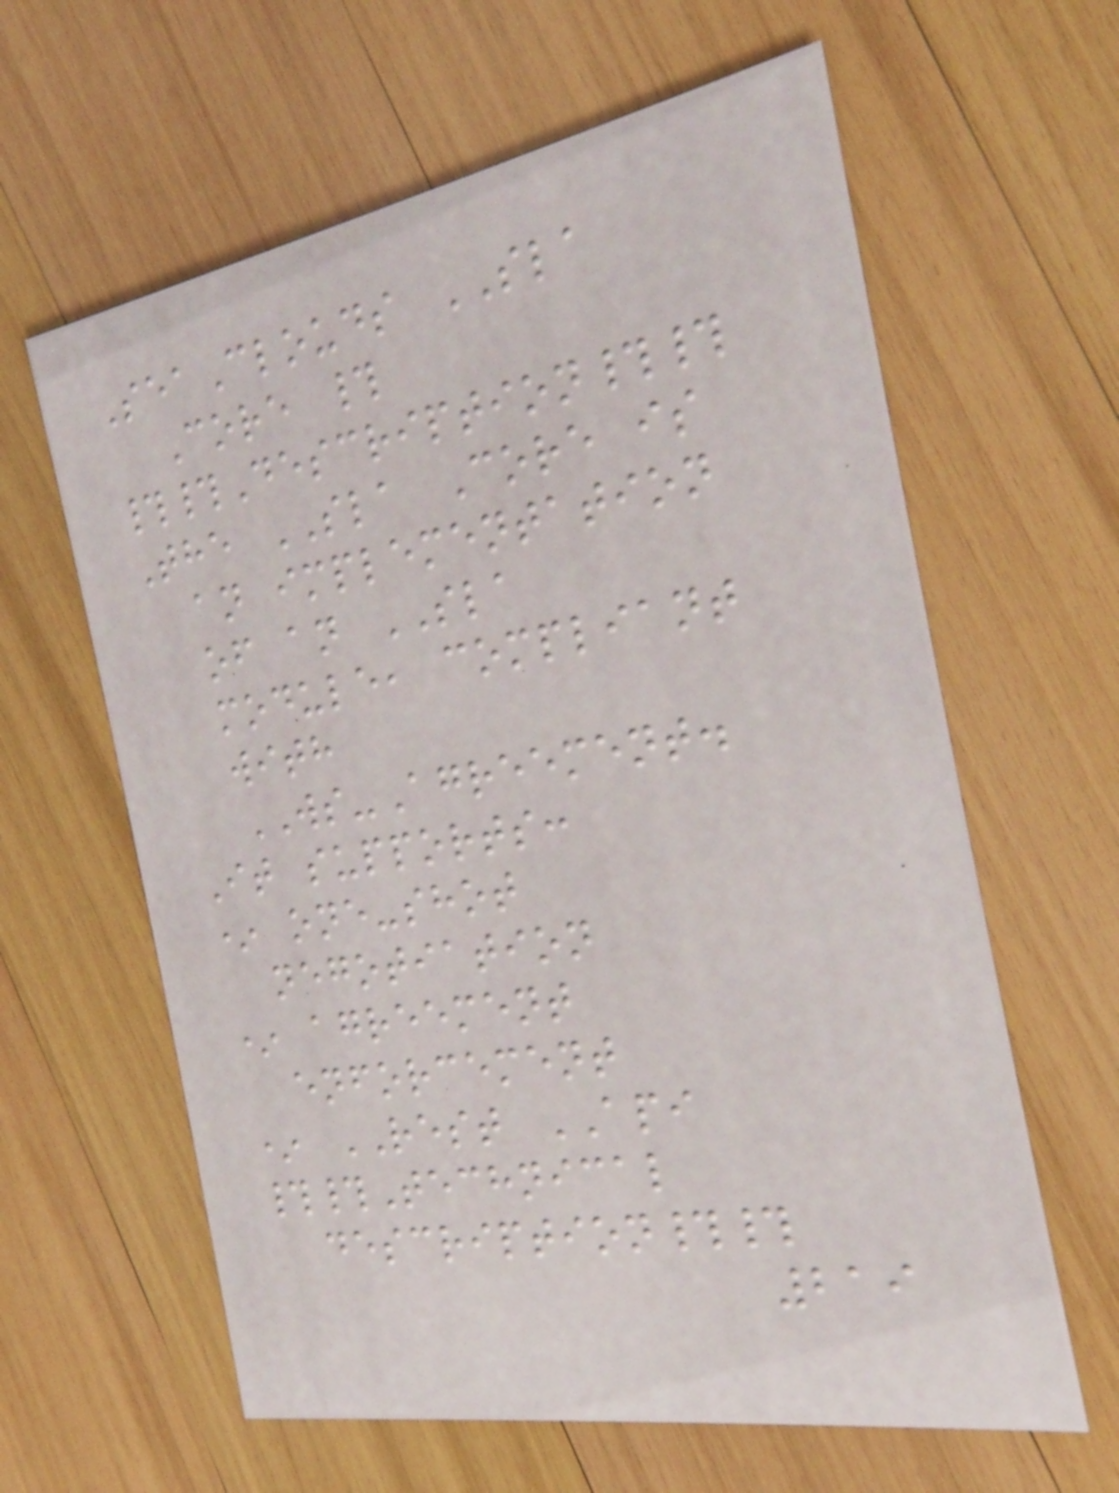SeaClouds SLA
Core #
##Description##
The SLA Core is
an implementation
of an SLA
module, compliant
with
WS-Agreement.
It supports:
* one-shot
negotiation
* agreement
enforcement
* REST API
##Technical
description##
219
